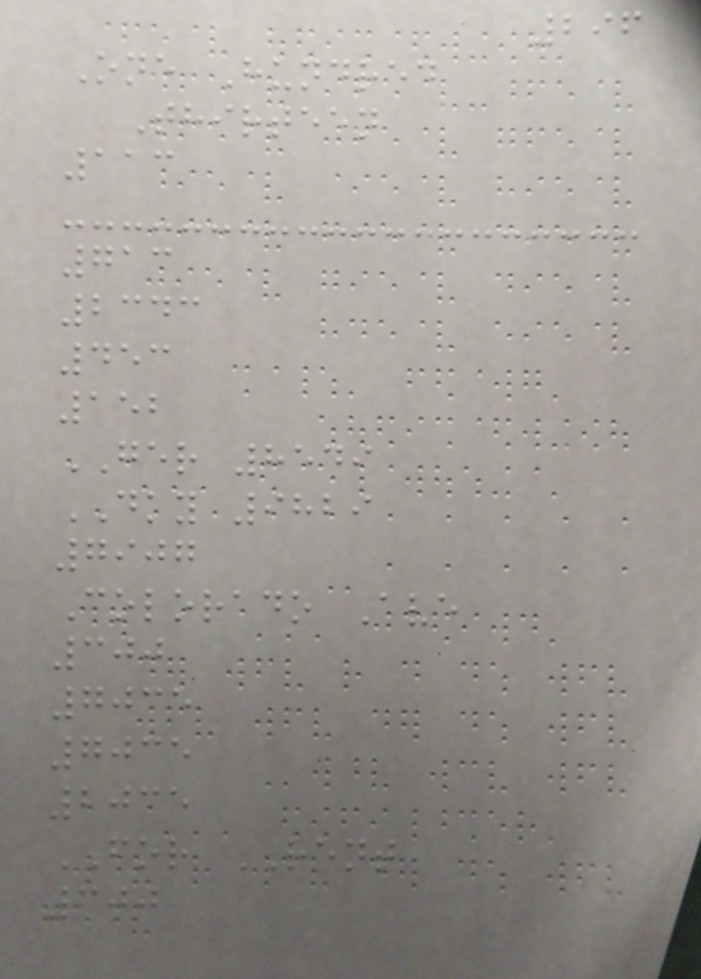296
One Hundred
Thirteen
113
713
2343
453
152
GER 8549
DKY 9829
7907
Colorado Ave
300
7035
7035
2035
FOR RENT
600
